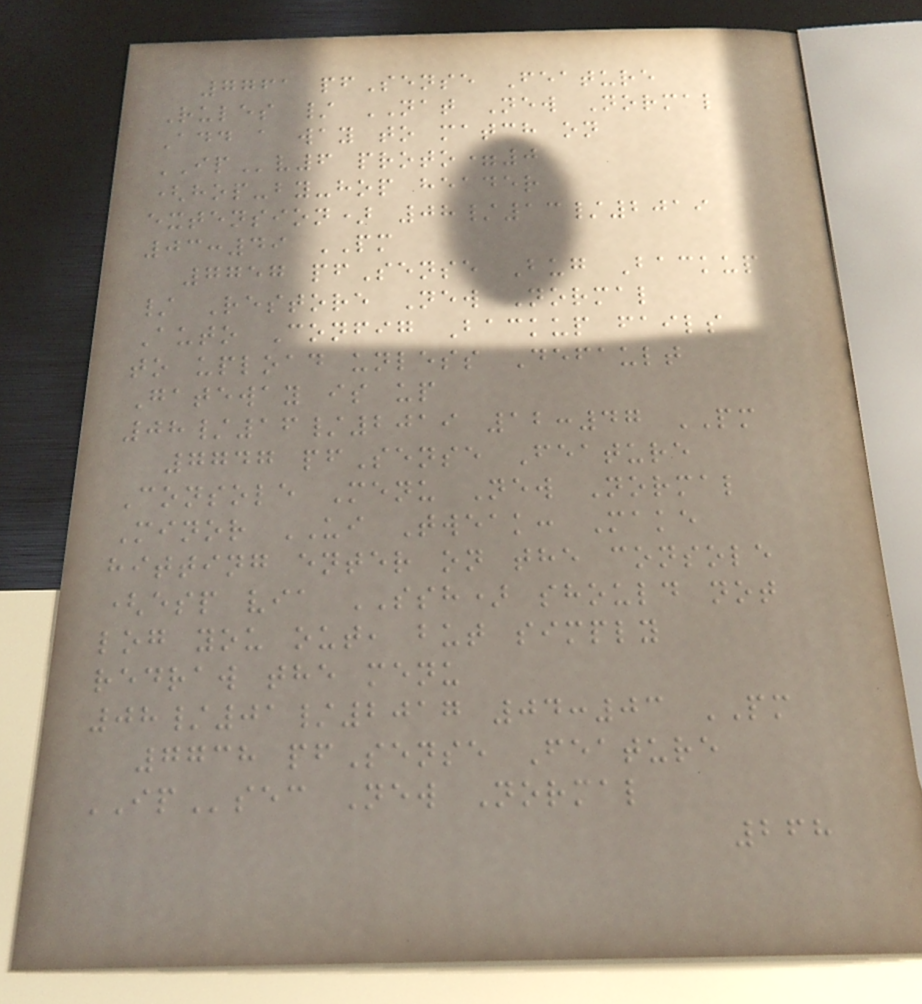7761 pfSense Feature
Rules / NAT New Normal
Add a way to match on
IPv6 proto=0
(hop-by-hop header
extension) 08/13/2019
03:49 PM
7757 pfSense Bug Backup
/ Restore New Normal
Auto Config Backup fails
to upload unless Default
Gateway is up
08/16/2019 12:47 PM
7747 pfSense Feature
Console Menu New Normal
Minor UI Tweak: Make
hitting enter on the console
(esp via SSH) should not
log you out, but simply
redraw the menu
08/01/2017 04:03 PM
7738 pfSense Feature
IPsec New Normal
268
